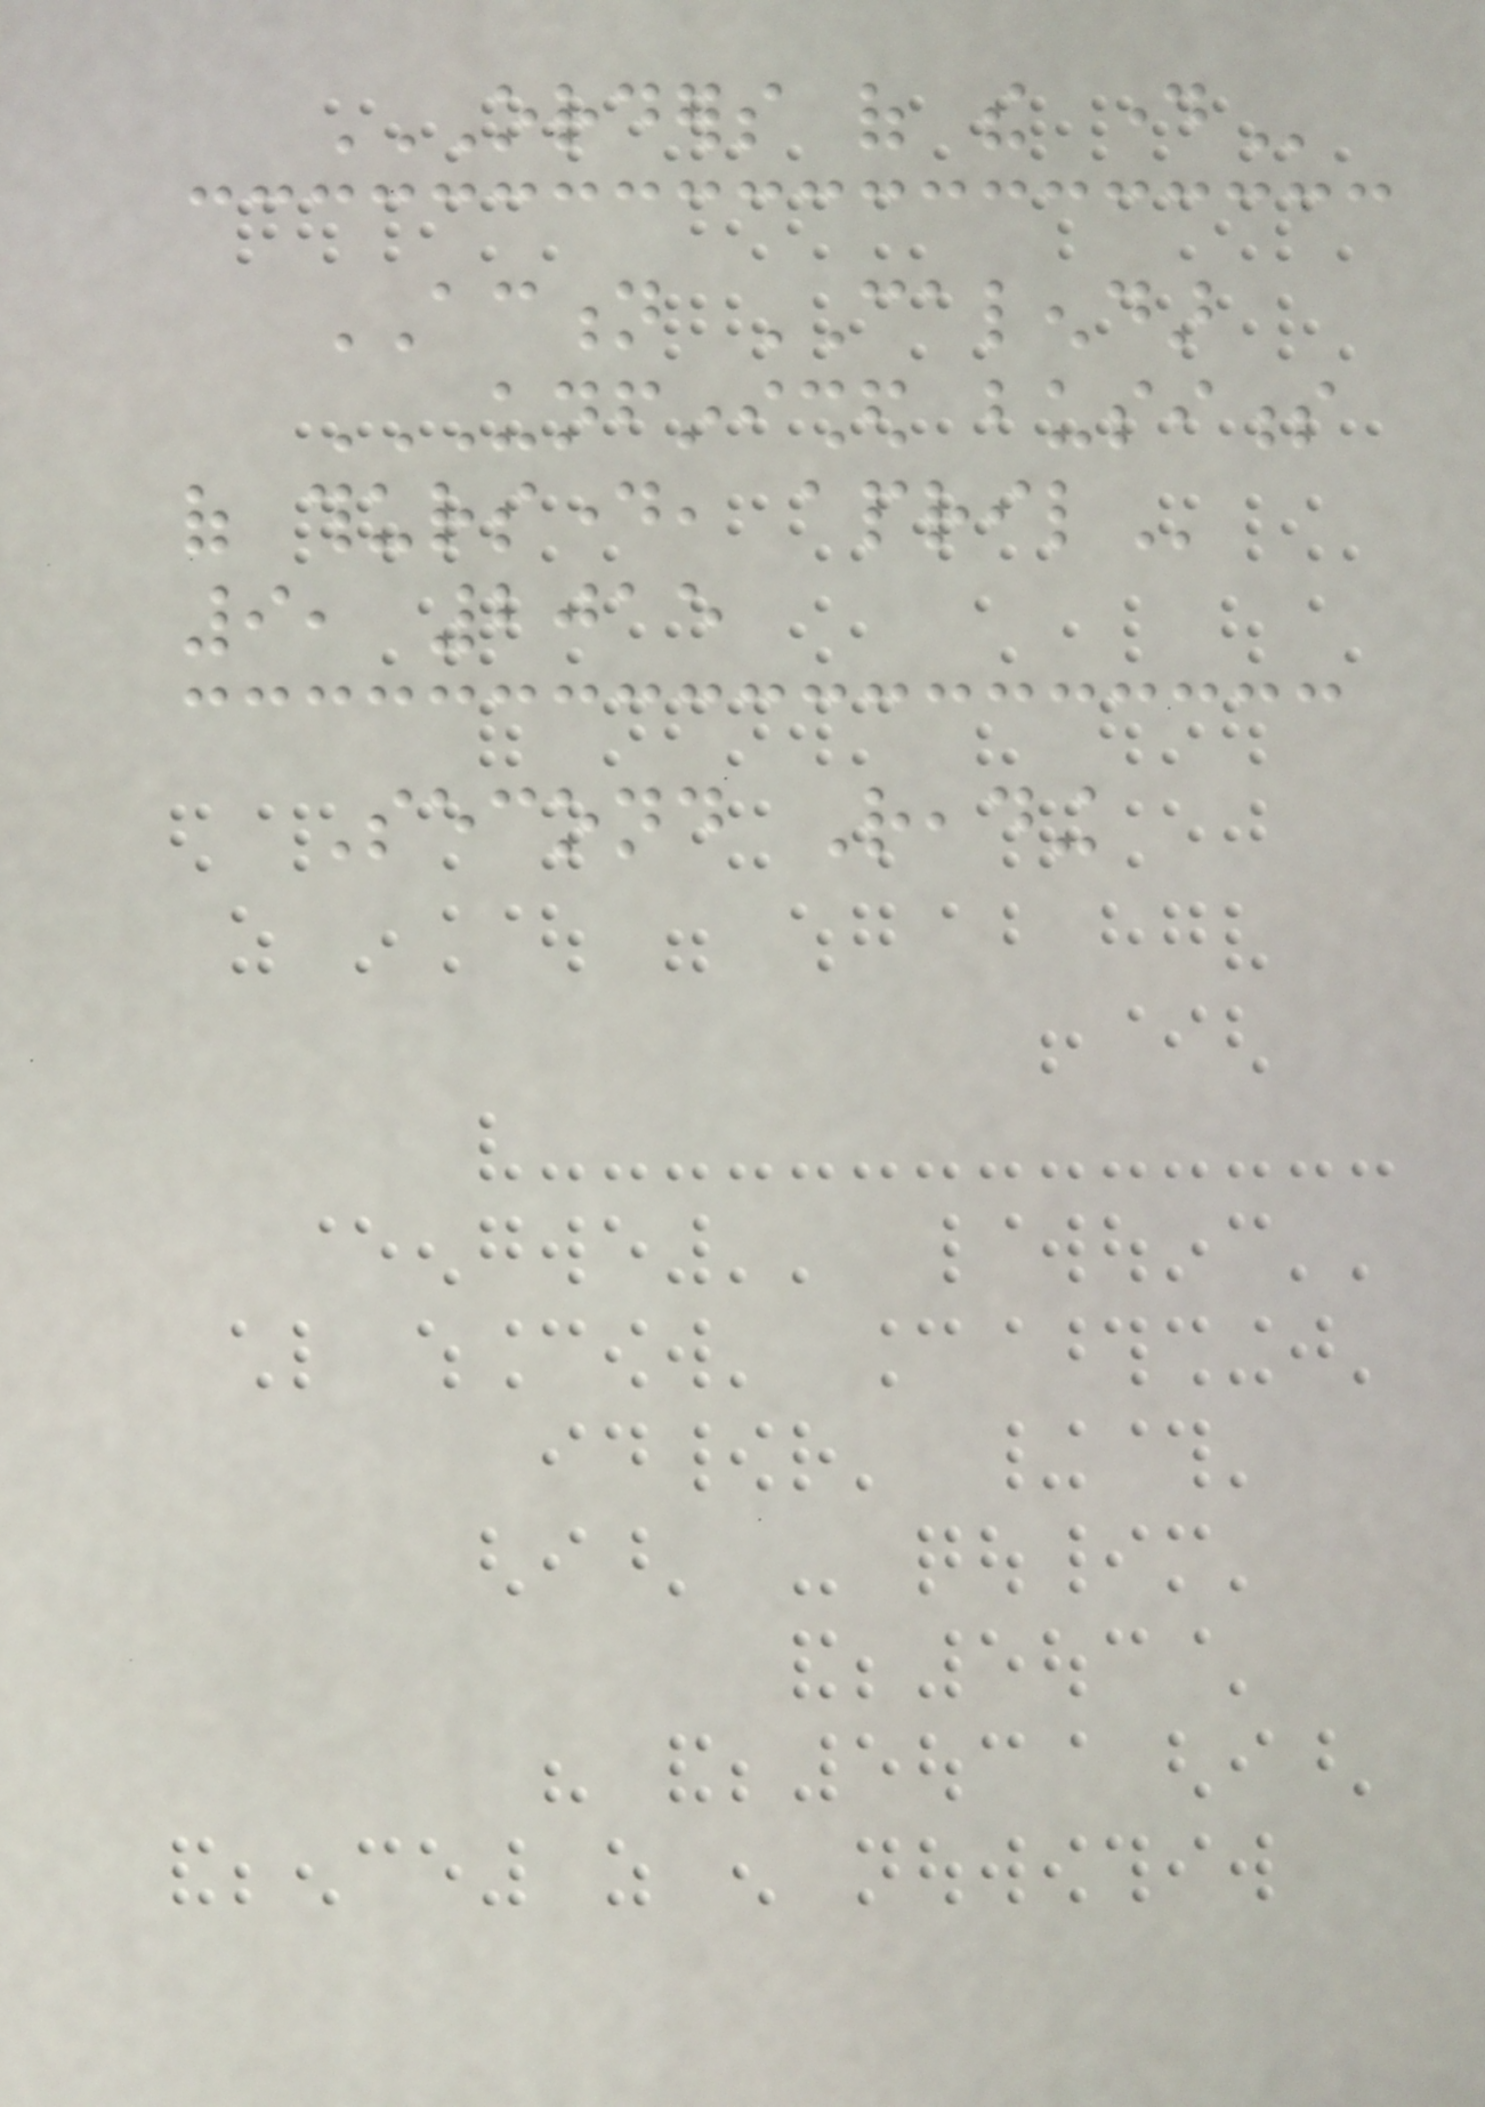ORDERS OF THE DAY
ACTION CALENDAR
UNFINISHED BUSINESS
OF THURSDAY, APRIL
9, 2015
Second Reading
